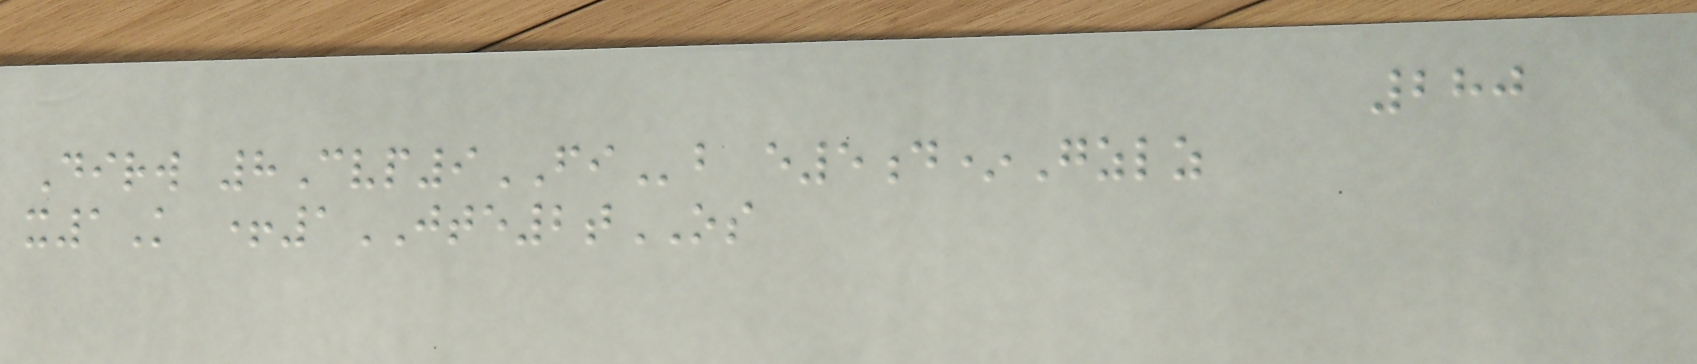280
Dirw 8Cvp9FIb e5d*Gzlz
x1K +1JTE2tOS
